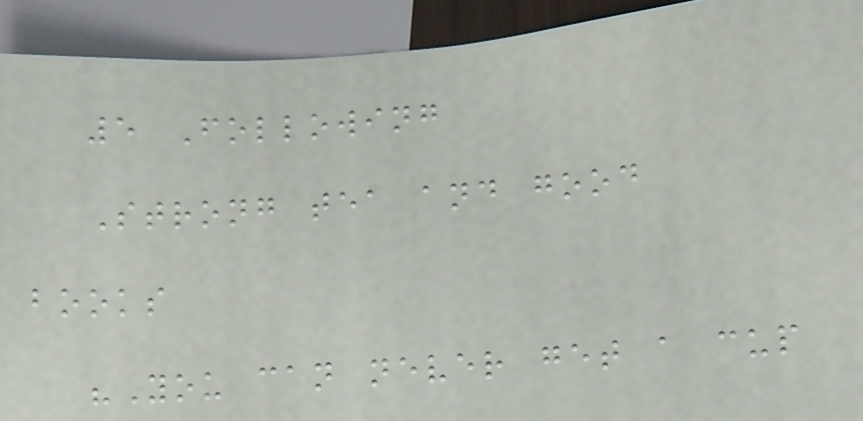5 Following
Strong tea and good
books
"You can never get a cup
